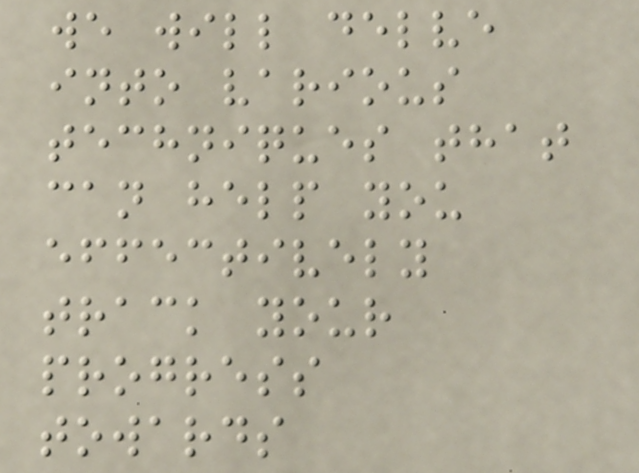we will delve
into various
techniques that
can help you
effectively
track your
progress
towards
